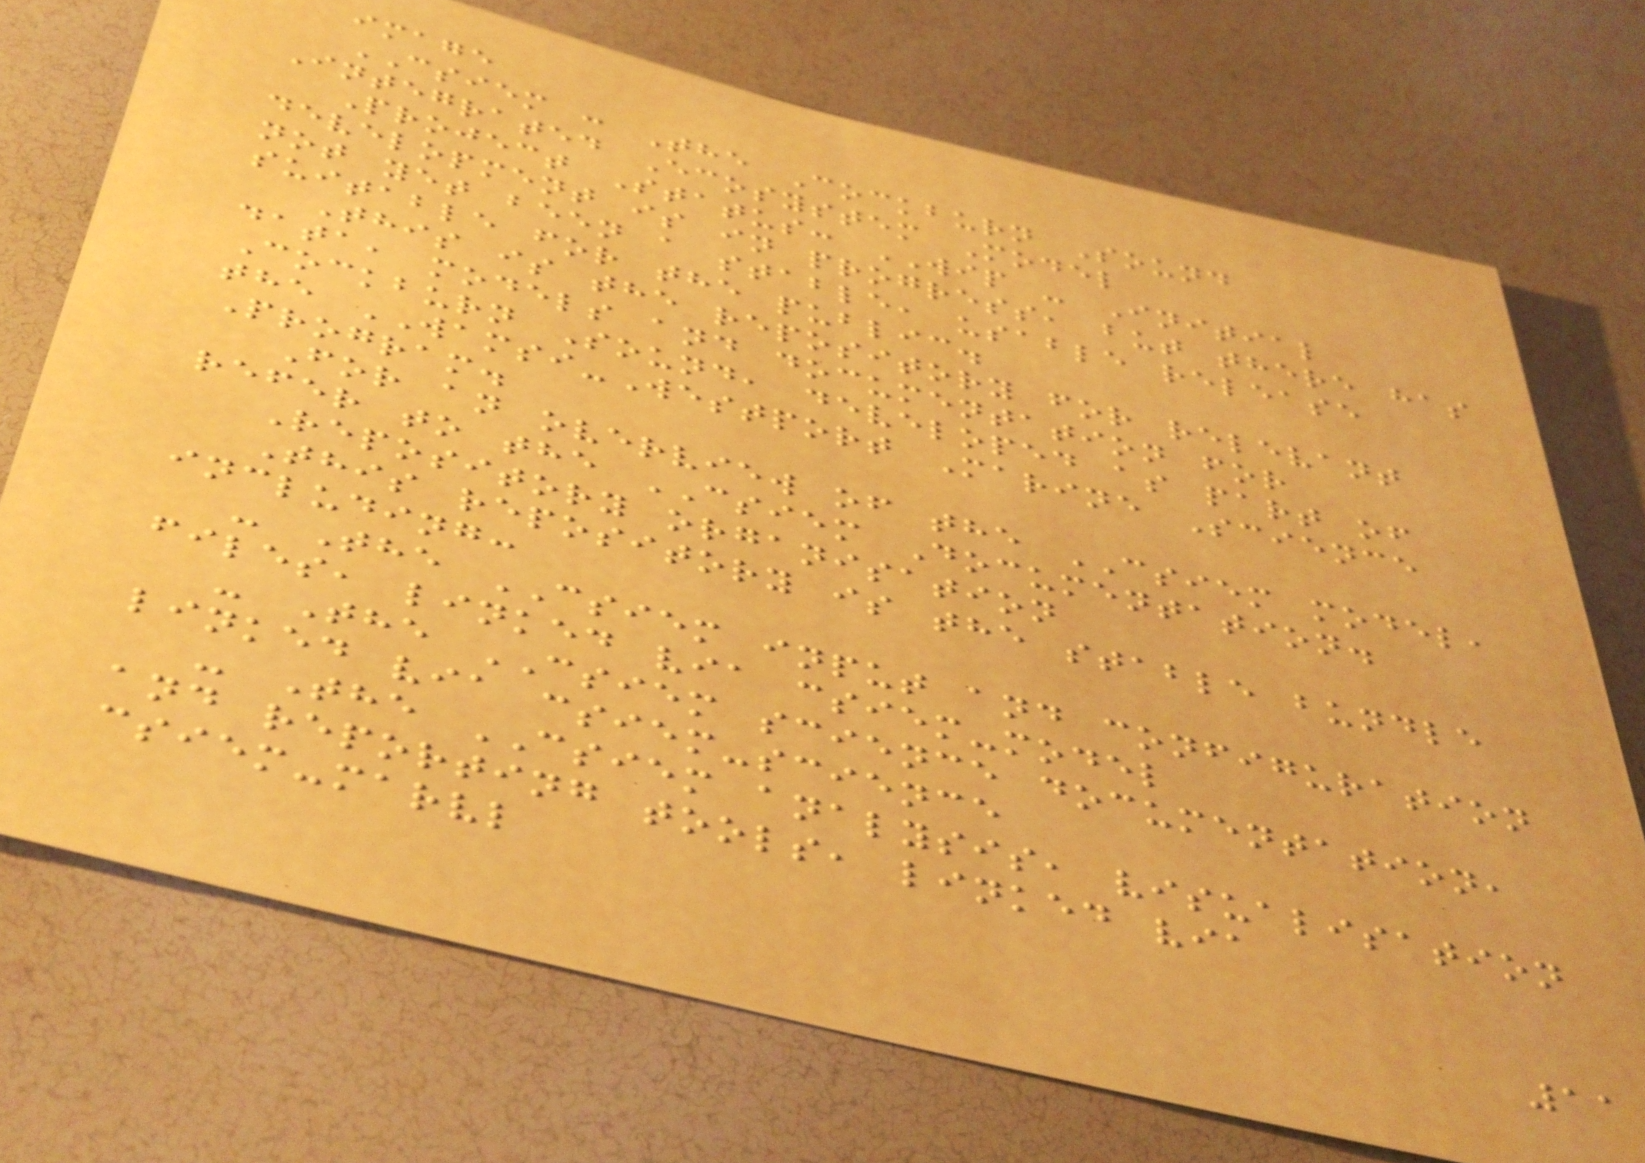image
CSIEM : The Cockburn Sound
Integrated Ecosystem Model
Project Status: WIP - Initial
development is in progress, but there has
not yet been a stable, usable release
suitable for the public.
This is the repository for relevant
data, models and documentation for
Cockburn Sound, developed as part of
the WAMSI-Westport Marine Science
Program.
For an overview of the CSIEM model,
refer to the CSIEM Documentation.
Repository organisation
This repository is the stable bundle
including:
- The CSIEM input and configuration
files, linked via csiem-model
- The CSIEM science documentation,
linked via csiem-science
- The CSIEM analysis, visualisation
and reporting tools, linked via
csiem-marvl
11
